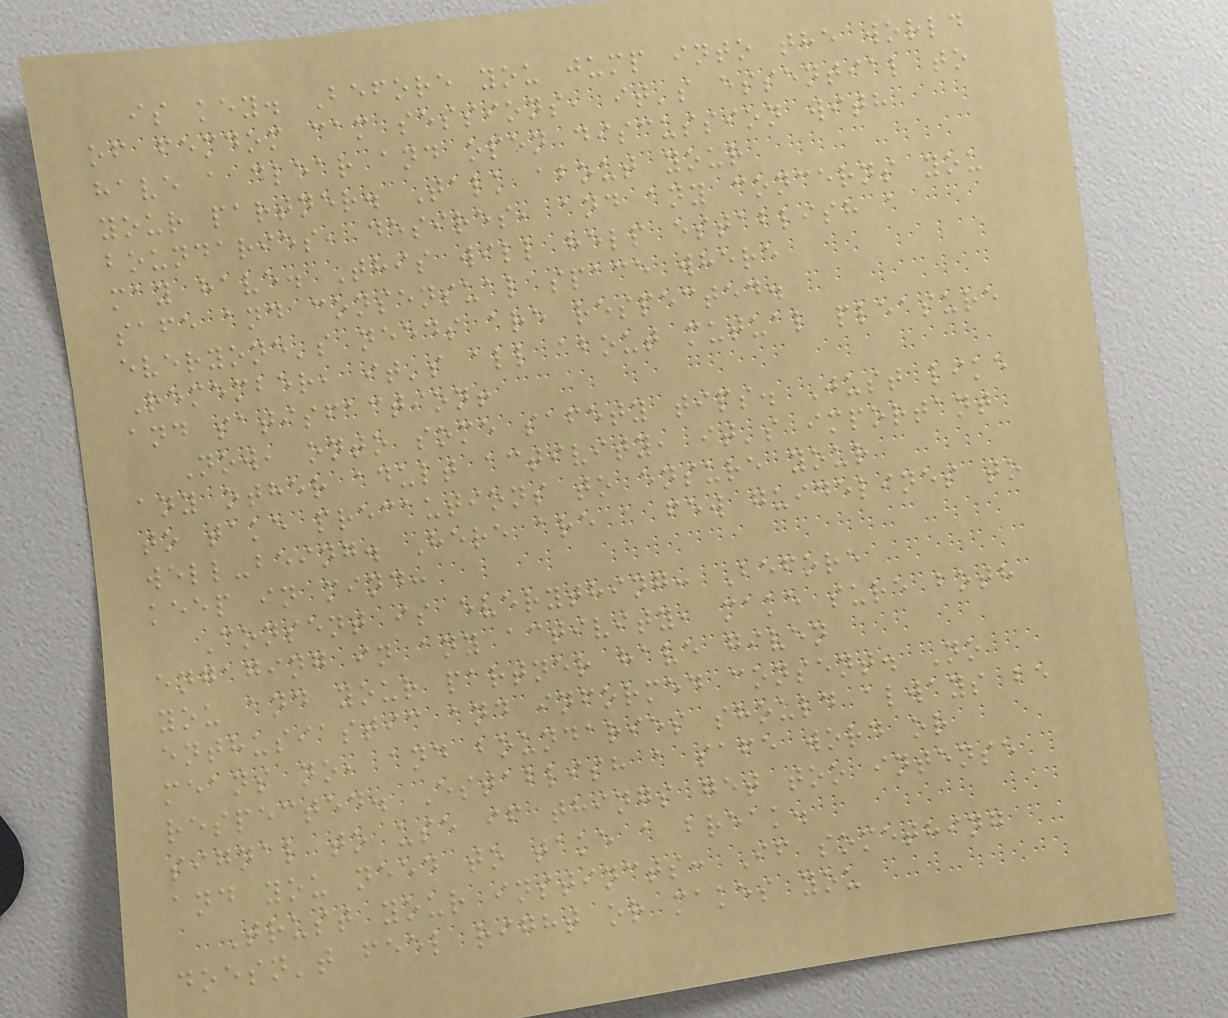is key. Before you jump into the world
of femdom cam sessions, it's essential to
have a clear and open discussion with
your partner. Talk about your
boundaries, desires, and any concerns you
may have. This will help establish a
safe and consensual space where
everyone's needs are respected.
Remember, it's all about mutual pleasure
and satisfaction!
Now, onto some safety tips. Just like
any other adult activity, it's important
to take precautions to ensure your
well-being. Here are a few guidelines to
keep in mind:
Consent is everything: Before
engaging in any activity, make sure both
you and your partner have given
enthusiastic and informed consent. No
means no, and boundaries should always be
respected. Establish a safe word or
signal to use if things get too intense
and you need to take a break.
Trust your instincts: If something
doesn't feel right or makes you
